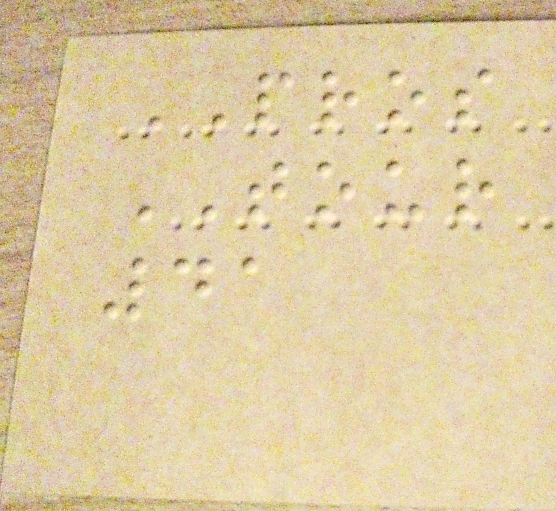PROS
TOUR
41
